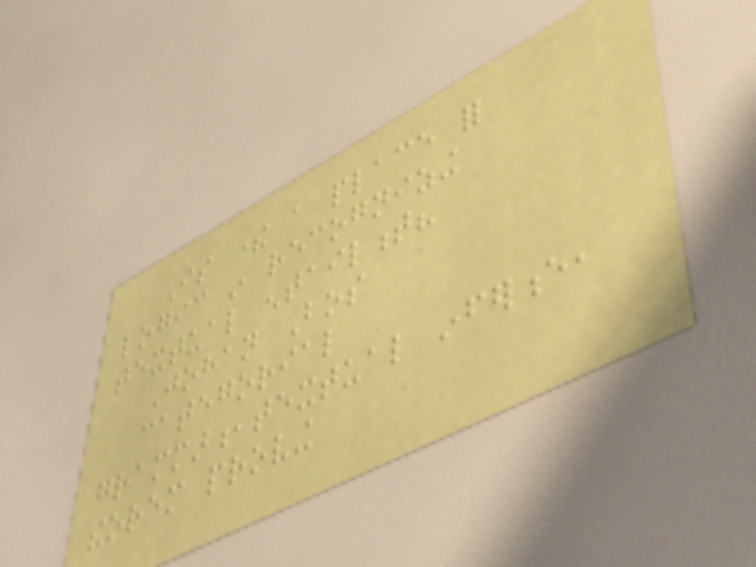Is there a place for
logic in recognizing
textual entailment?
Johan Bos
categorial
grammar,textual inference,
theorem proving
